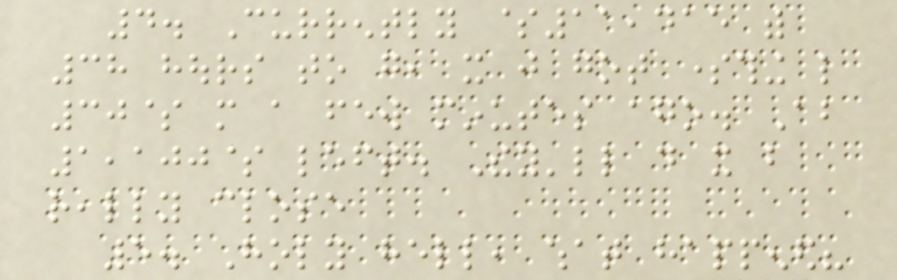4. Currently $11,415 with
38 hours to go, it just got something like
30$ more a few minutes ago. About
1,100$ left. They'll do it but
really close
5. Holy hell, what happened?
